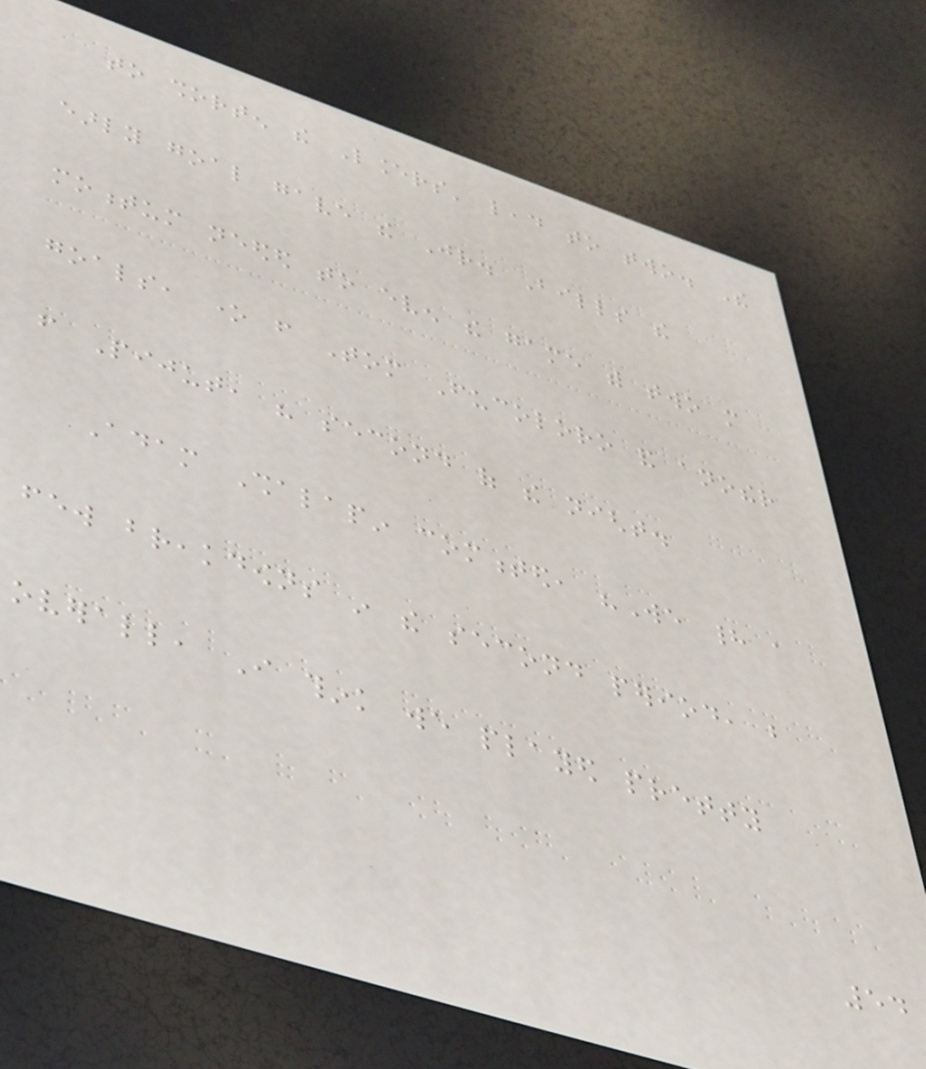to shorten the Lancers' lead to two. The
early goal gave the Jr. Bills the
momentum needed to even the game with two more
goals, one from Tom Fucoloro and another
from Pijut, his second of the night.
Adam Shalapin commented, "We had a
few breakdowns in the second period, but
overall, I think we played pretty
54
